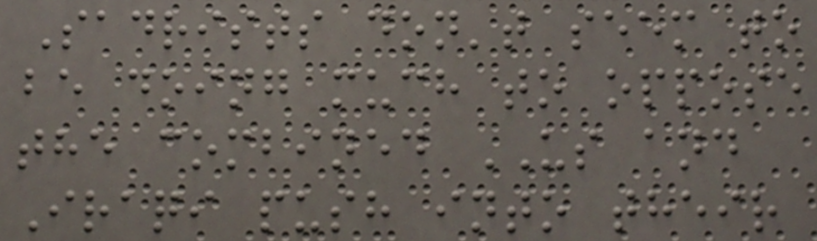Sadrists don't seem to
be doing much to oppose
the combined US and
Iraqi push into their
